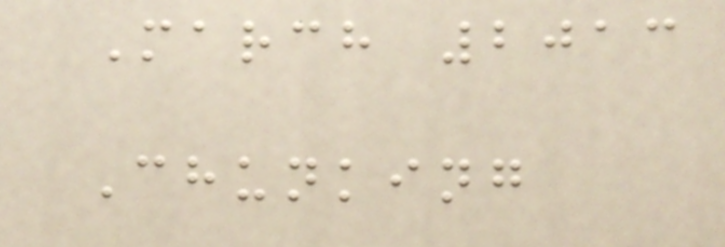March 2013
Chunking
